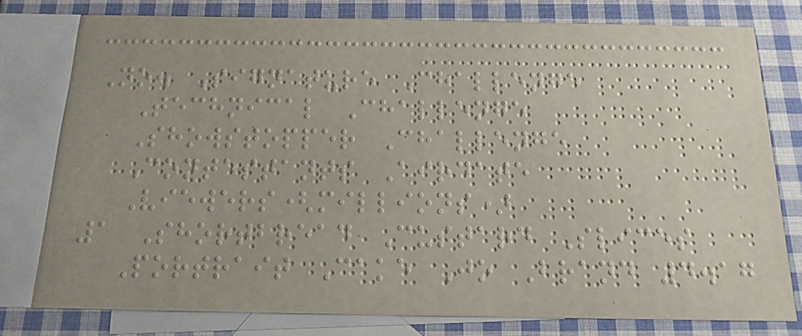No. Signature Challenge
Technical Challenge
Showstopper Challenge
Contestants Airdate
Viewers(millions)
1 Shortbread Custard Slices
Portrait Cake Jo Brand 4.17
